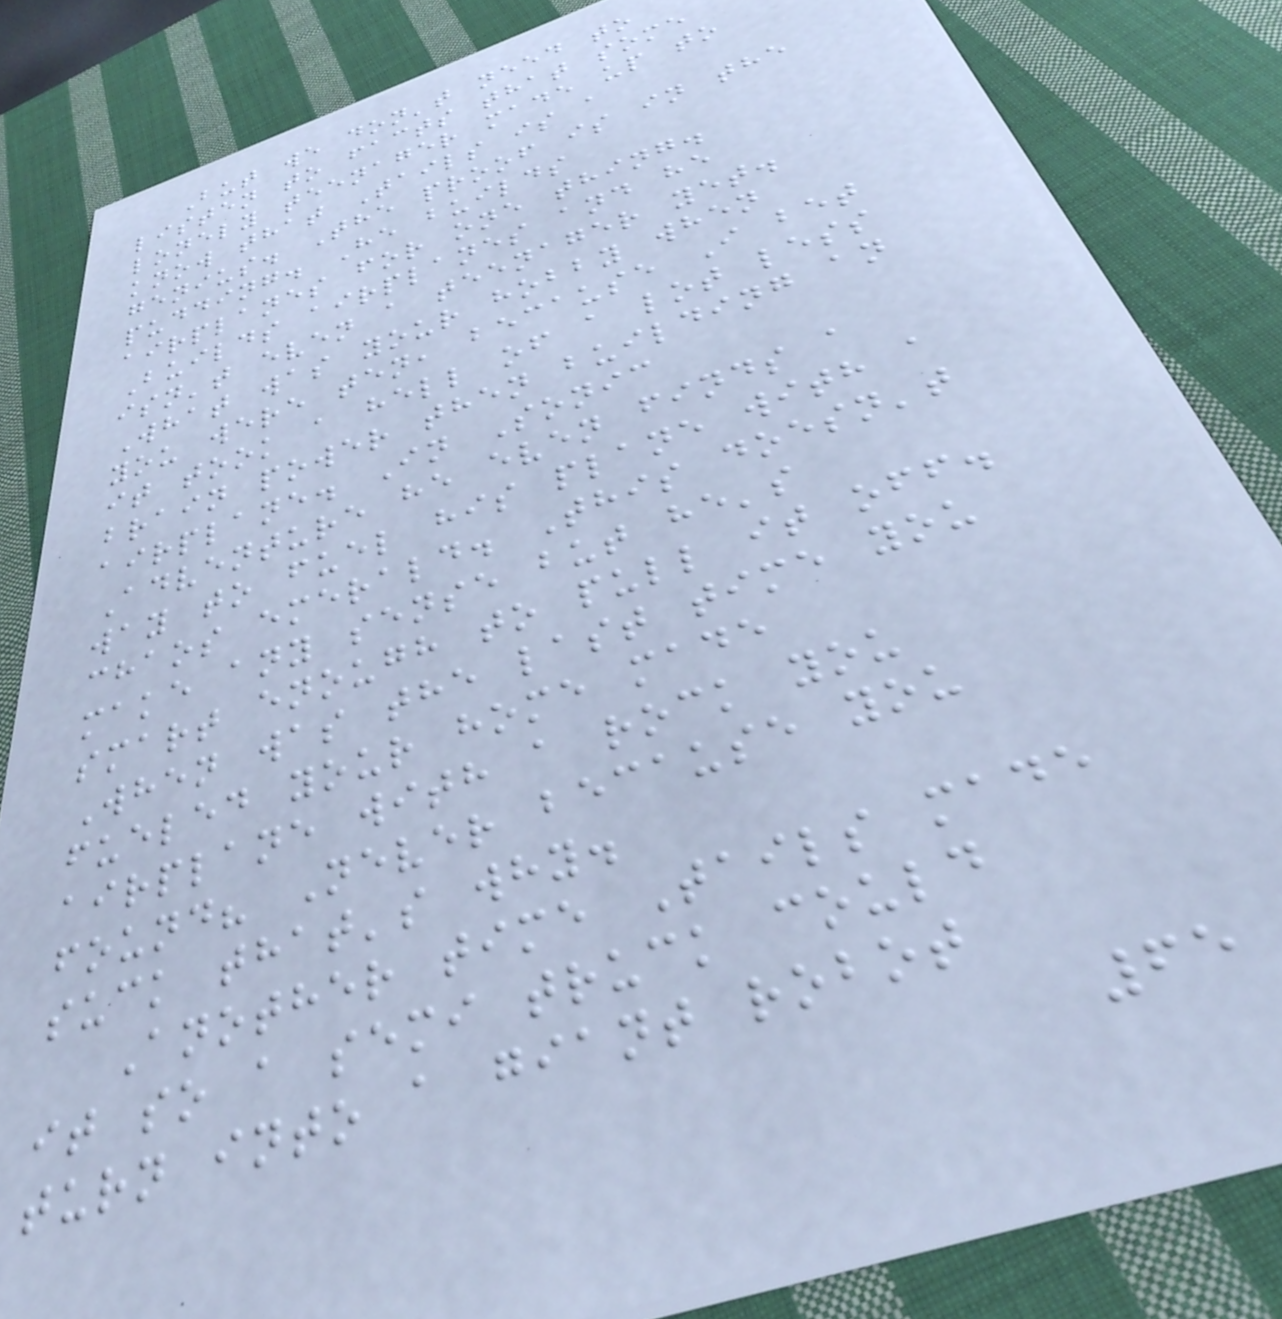But we don't need to
listen to facts that some
lonely teenager made up to
know that Tails is a
genius. The proof is in the
pudding. He builds
airplanes for one thing.
Builds airplanes and he
isn't even a teenager yet.
What was your hobby when
you were ten, because I bet
it took a hell of a lot less
brain power then building an
airplane. In Sonic
Adventure he even finds a
way to fuel his plane with a
chaos emerald. This doesn't
make any sense but he's
smart enough to pull it off.
When was the last time you
fueled your home made
airplane with a rock you
found? Never because you
suck that's why.
Another time Tails made
it so a semi truck could
turn into a giant robot
65
